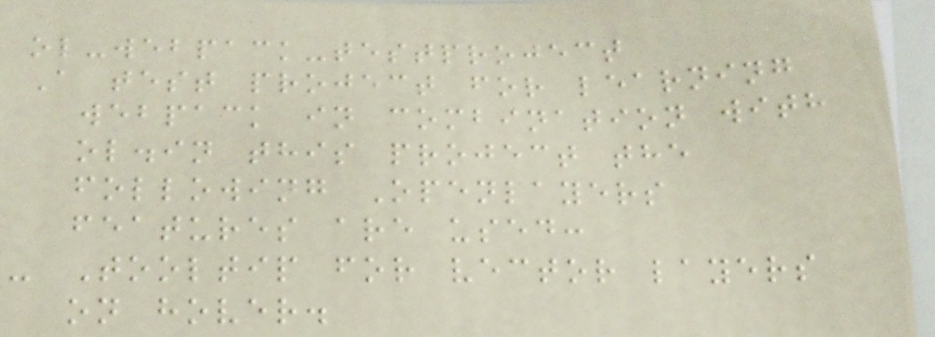ol-webpack-testproject
A test project for learning
webpack in combination with
ol.in this project the
following Openlayers
features are used:
- Tooltip for vector layers
on hover.
